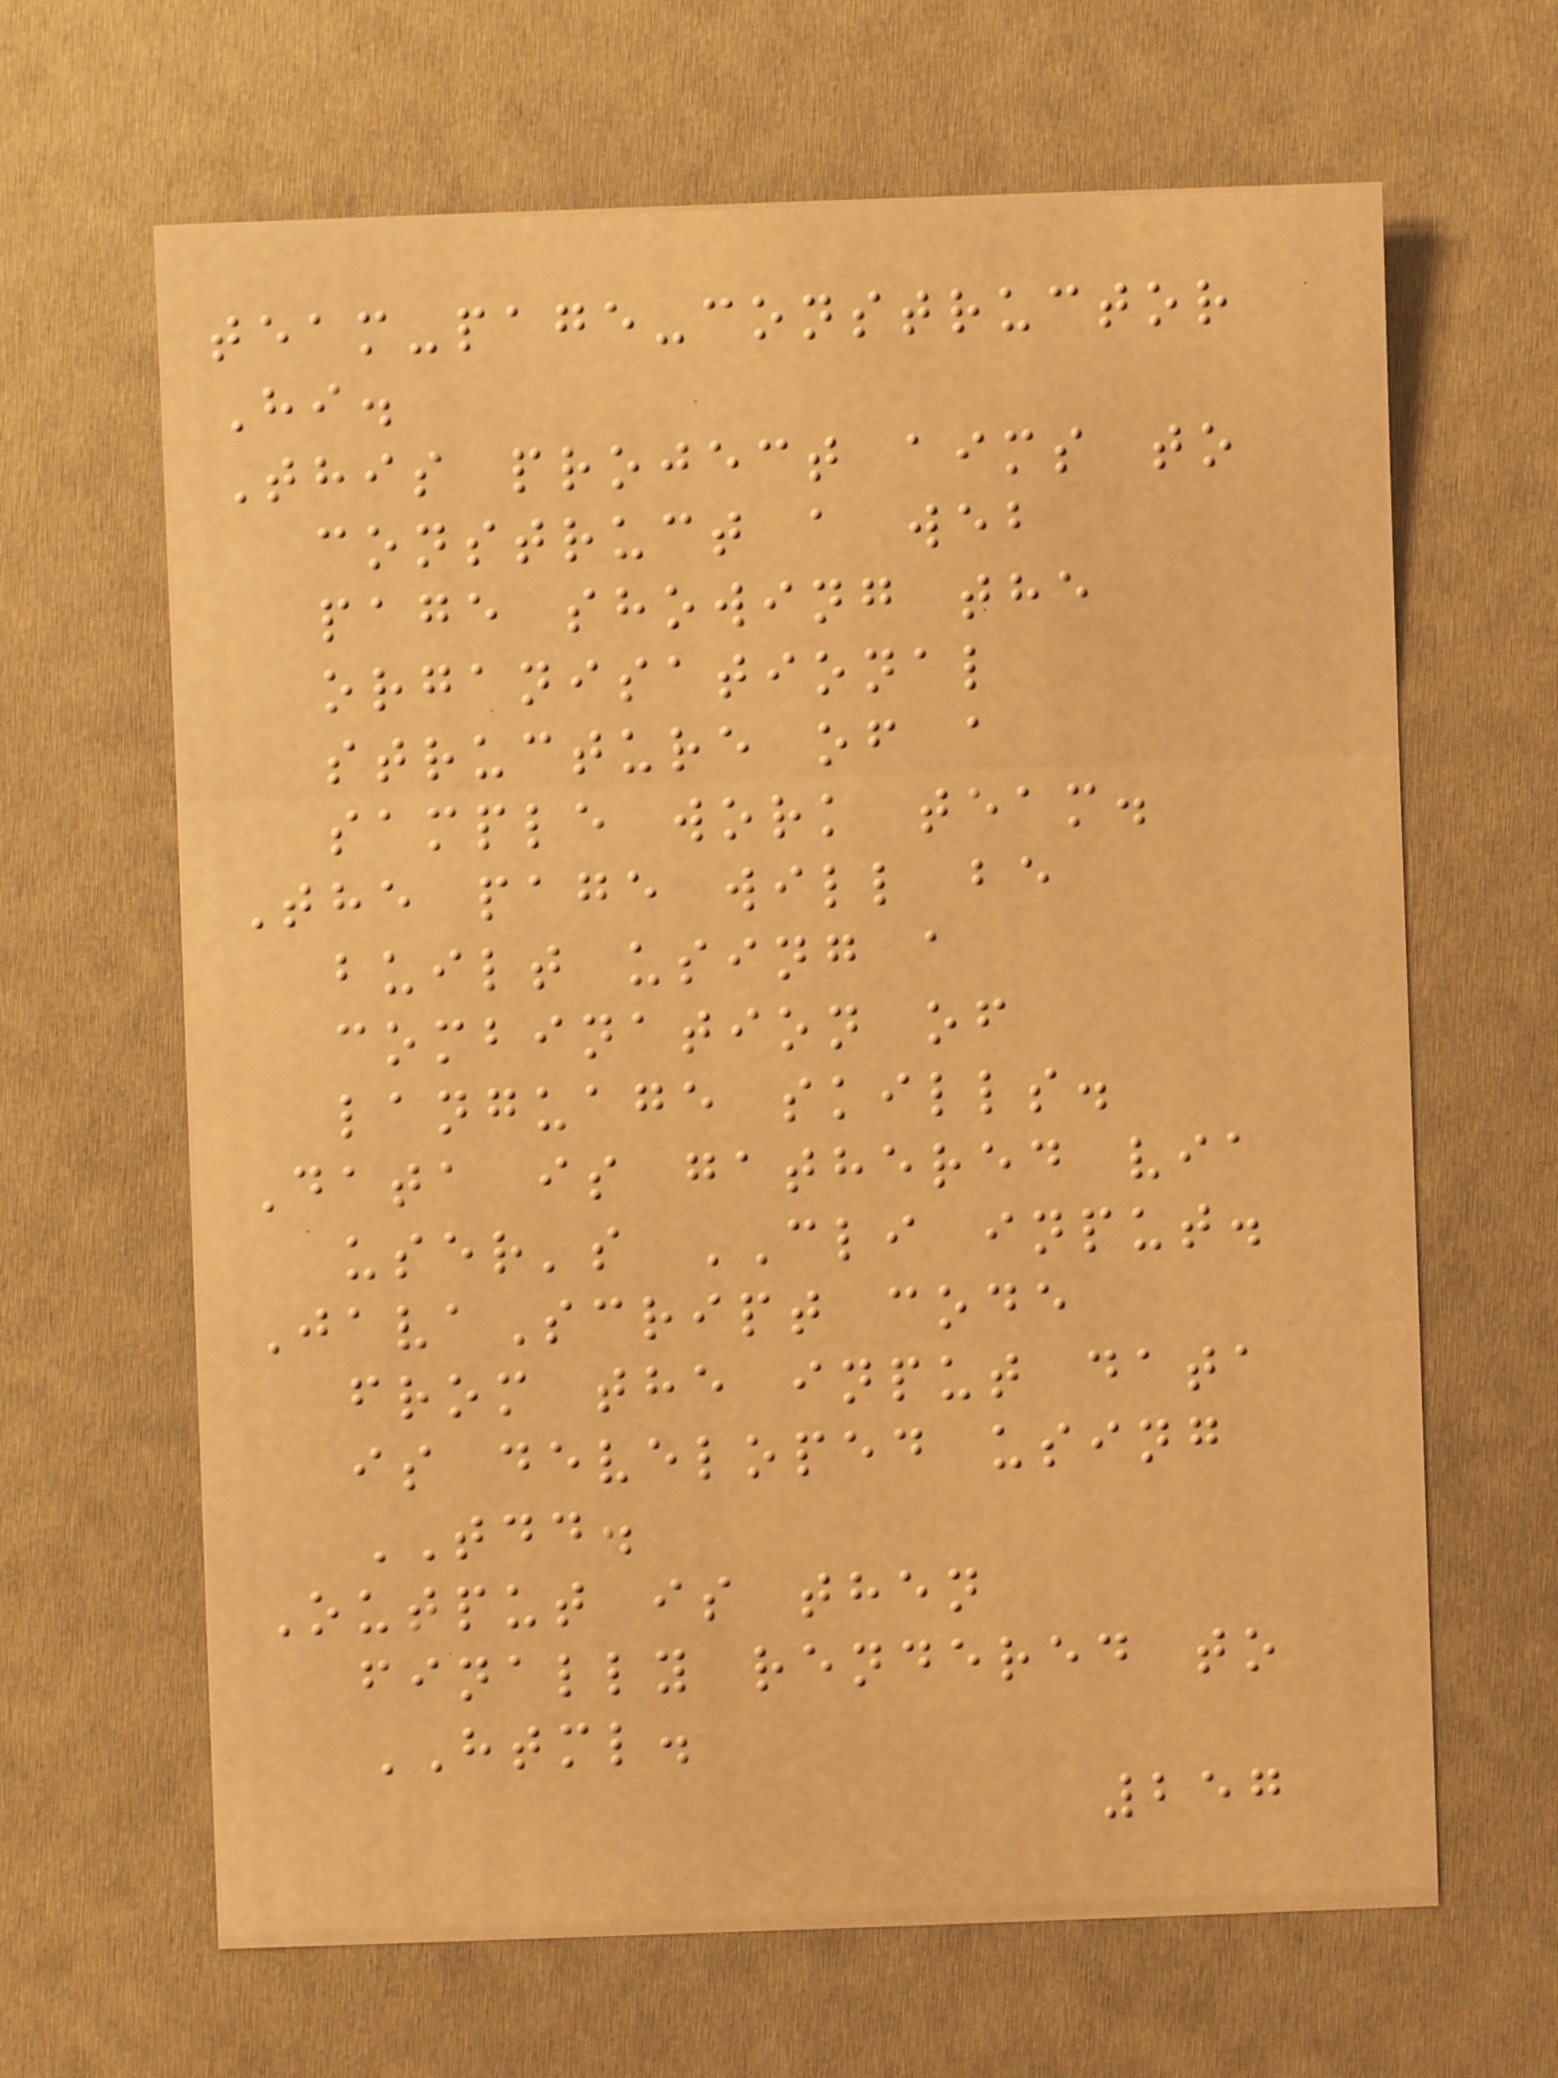team-page-constructor
Hi.
This project aims to
construct a web
page showing the
organisational
structure of a
sample work team.
The page will be
built using a
combination of
language skills.
Data is gathered via
user's CLI input.
JavaScript code
from the input data
is developed using
TDD.
Output is then
finally rendered to
HTML.
257
